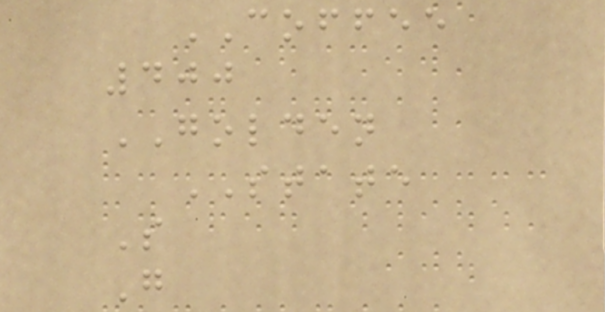COFFEE
400
GOLDEN
STATE
S
G
